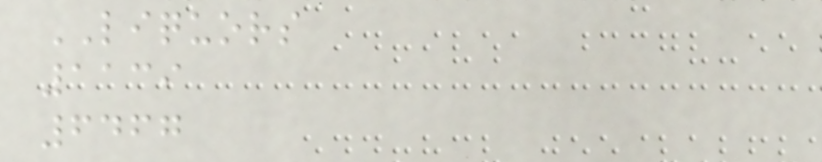LIQUORS
1139
6467
